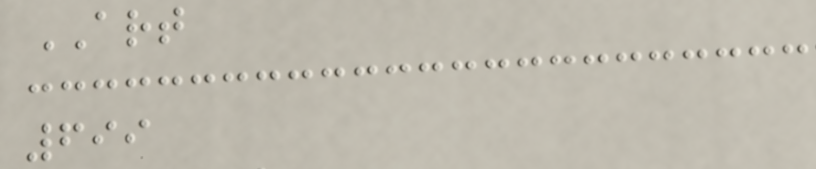ART
699
